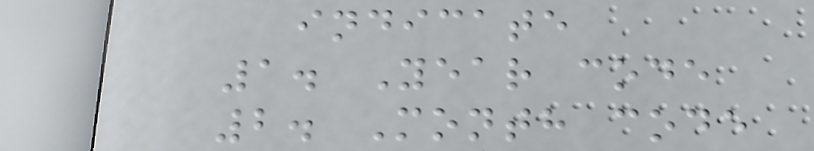indicate
1. Year code
2. Month code
